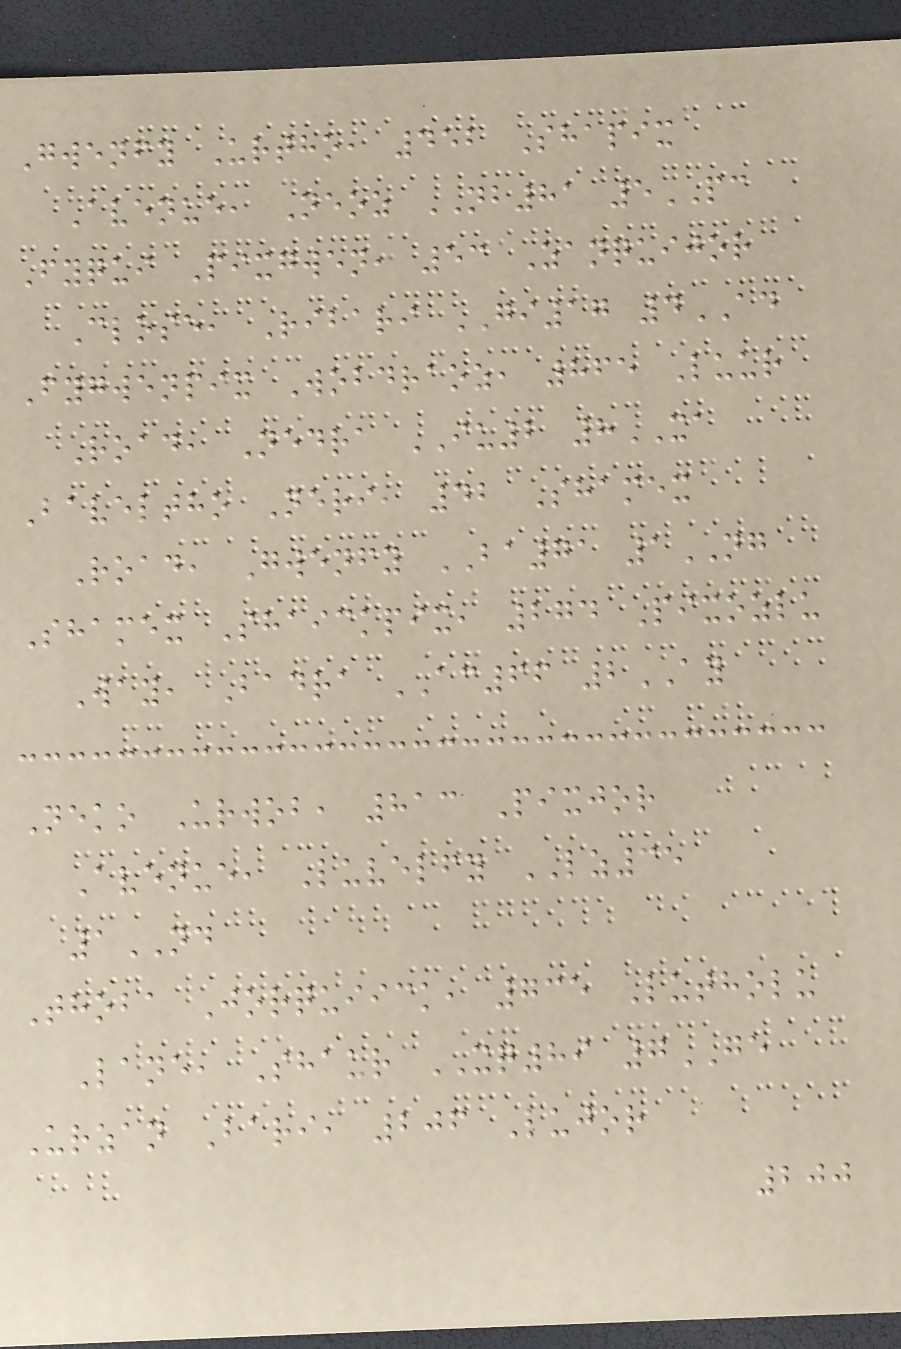Gwenfy Urtho, 452 Shapix
Avenue, Neoz NB81 5PC
Fyqui Pixgwen, 53 Zanquijor
Close, Ribari GI17 4AD
Fygwenpix Wobdraoz, 865 Luur
Road, Nedra IU2 8XA
Baveltho Neri, 42 Shamex
Road, Gwenfy BA71 1NG
Shamex Shaickpix, 274 Pixozlu
Way, Badra AC66 2AY
Neko Urwob, 813 Pixjor
Avenue, Luvelfy LZ35
1ND
Thoba Jorquiick, 735 Lutholu
Lane, Shaur XQ89 7GE
Urzan Bari, 206 Lujor
200
